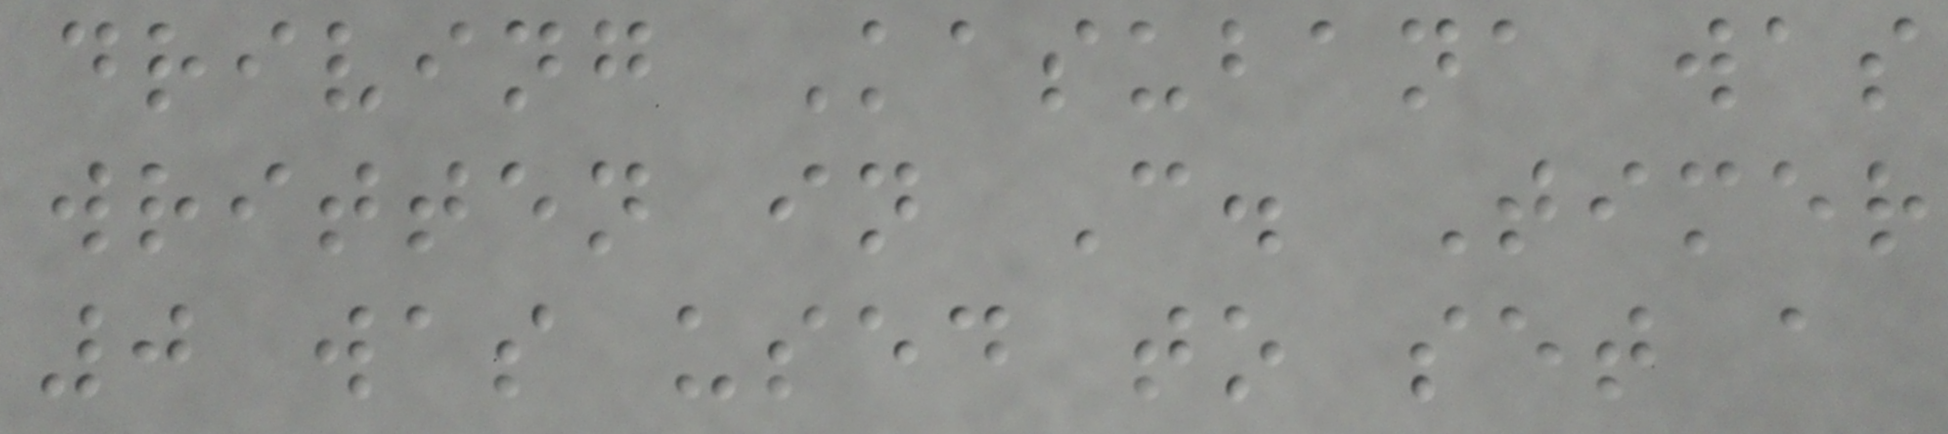driving Kasubana was
written in C. Timer
0 was used to set a
